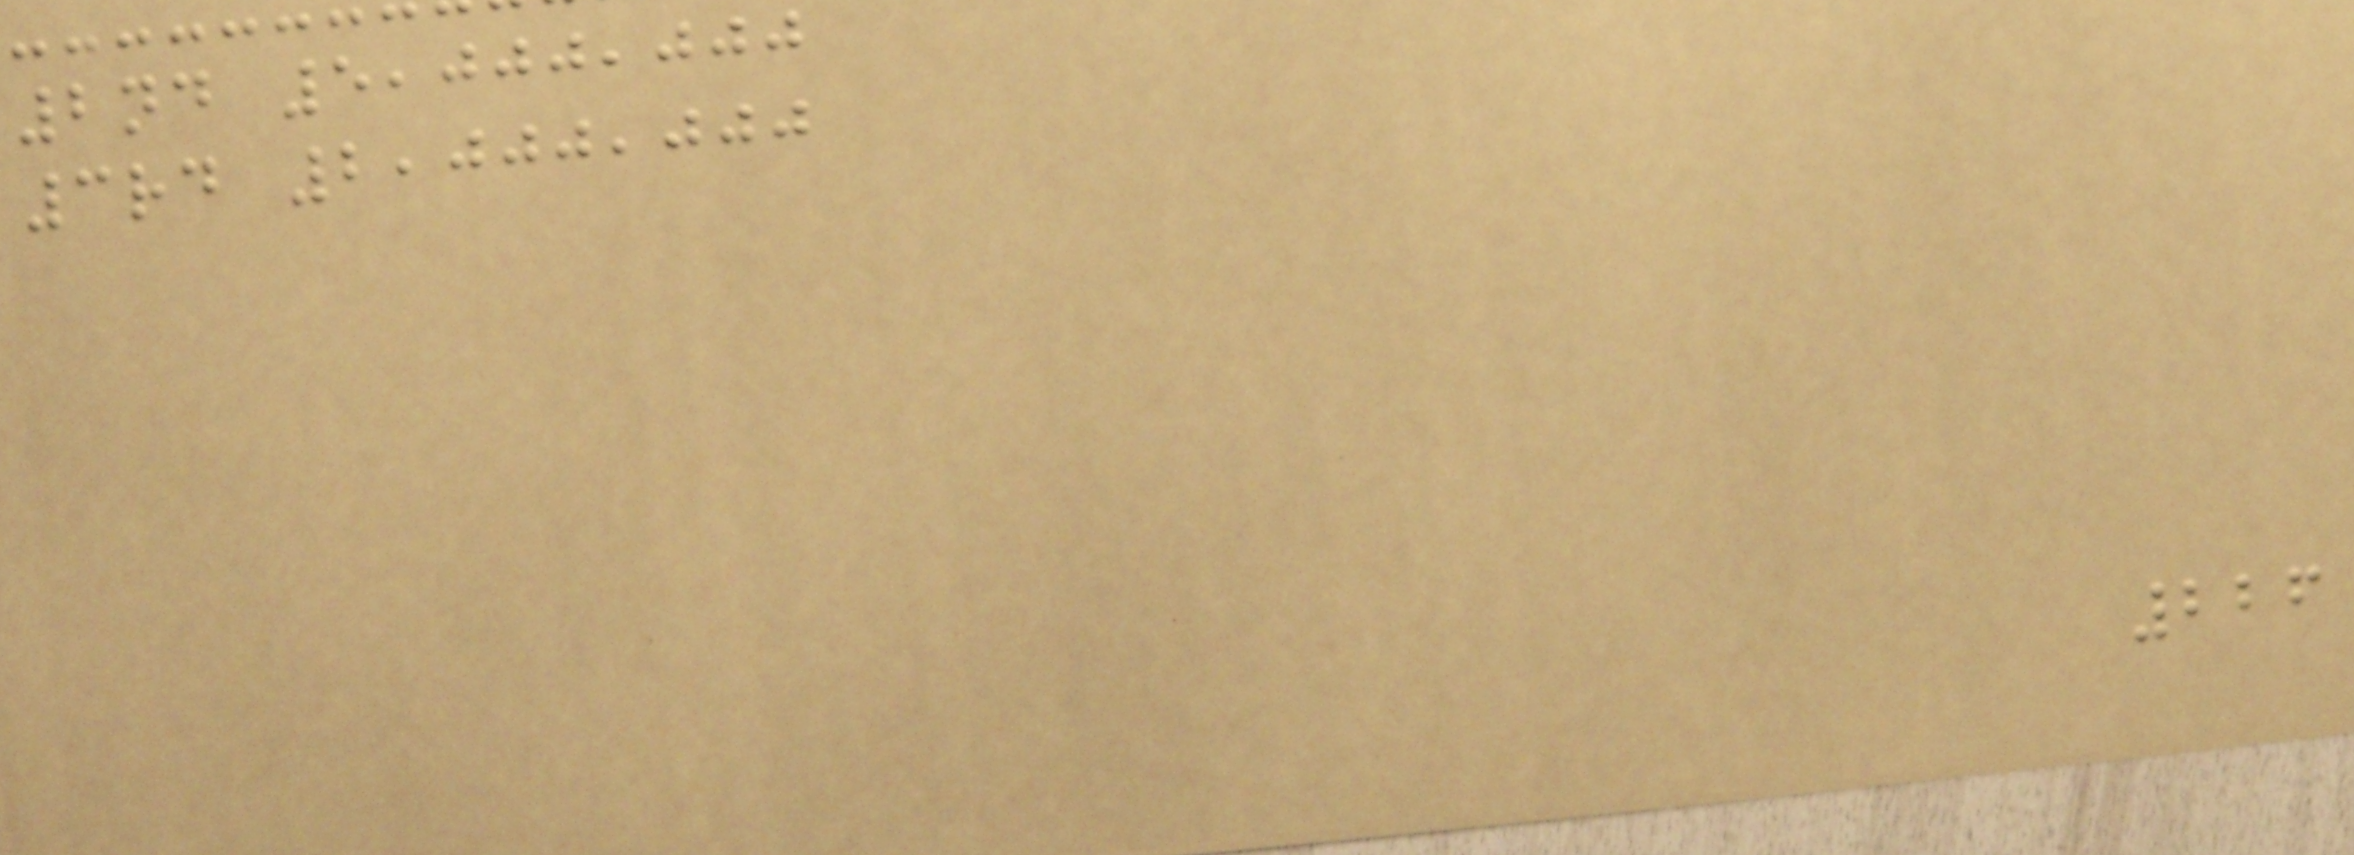2nd 5,000,000
3rd 2,000,000
226
